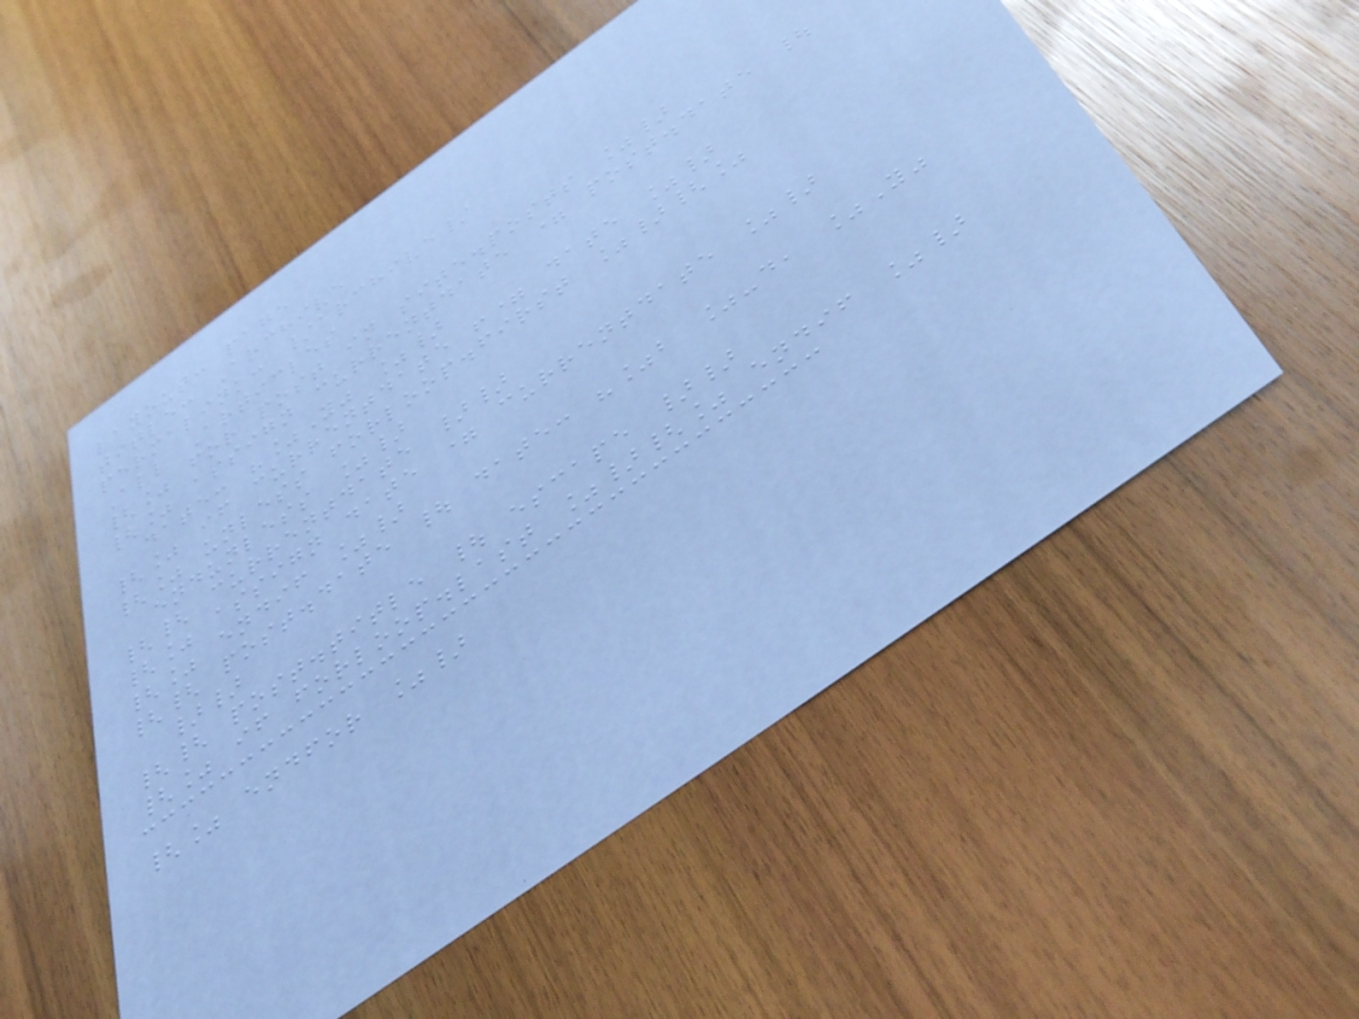layout: page
title: Archive
permalink: /archive/
All Articles
{% for post in site.posts %}
{% assign currentdate = post.date |
date: "%Y" %}
{% if currentdate != date %}
{% unless forloop.first %}{%
endunless %}
{{ currentdate }}
{% assign date = currentdate %}
{% endif %}
{{ post.date | date: "%b %-d, %Y"
}}
{{ post.title | escape }}
{% if forloop.last %}{% endif %}
{% endfor %}
